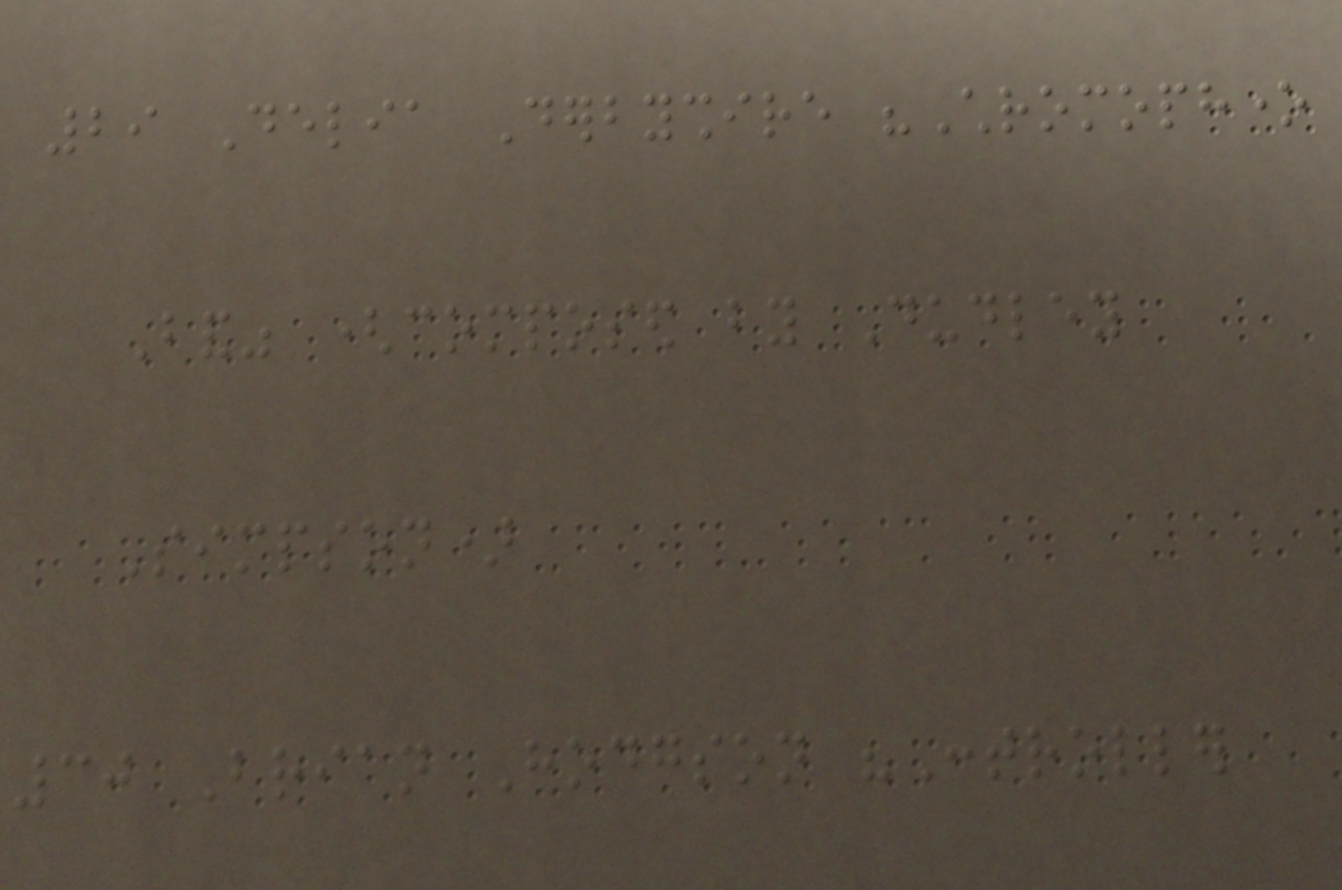29 Delia Derbyshire "Chromophone
Band" (composed by Dudley
Simpson)
30 Brian Hodgson "Controller
